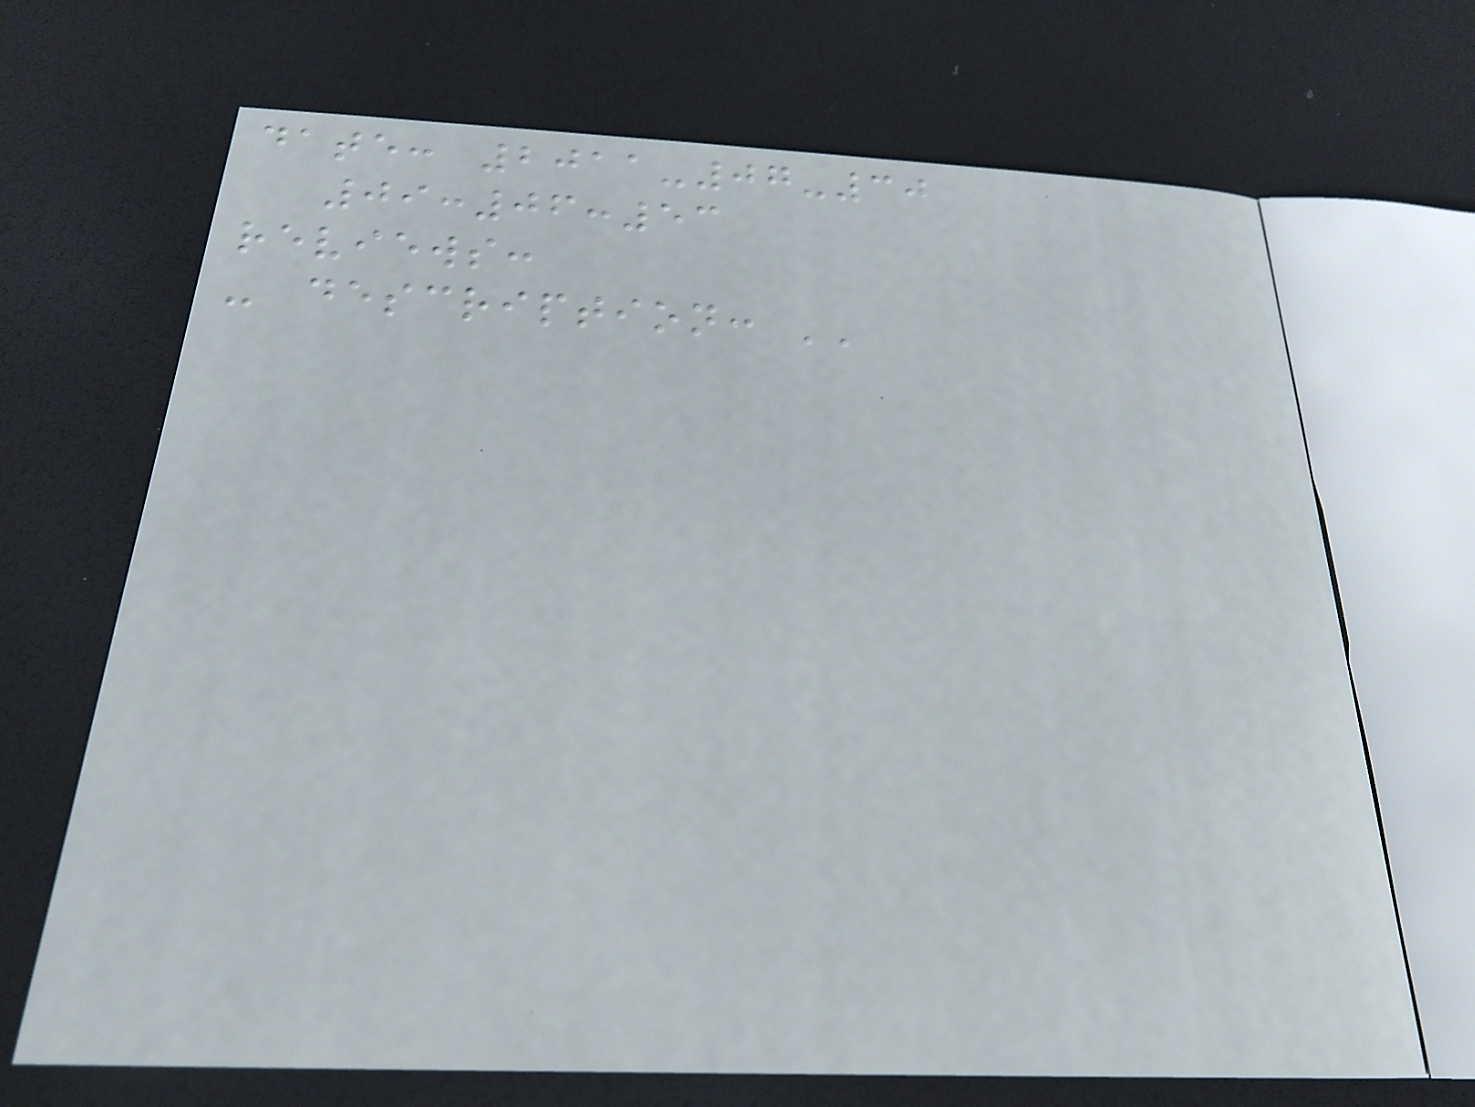date: 2011-07-30
09:06:53
reviews:
- description: ''
